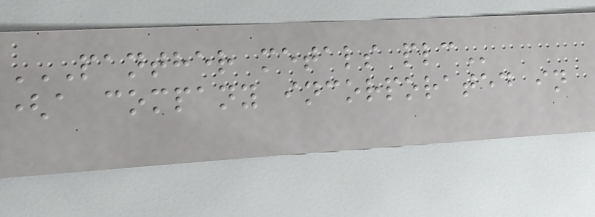PANTHER METALS PLC
(a company incorporated in
